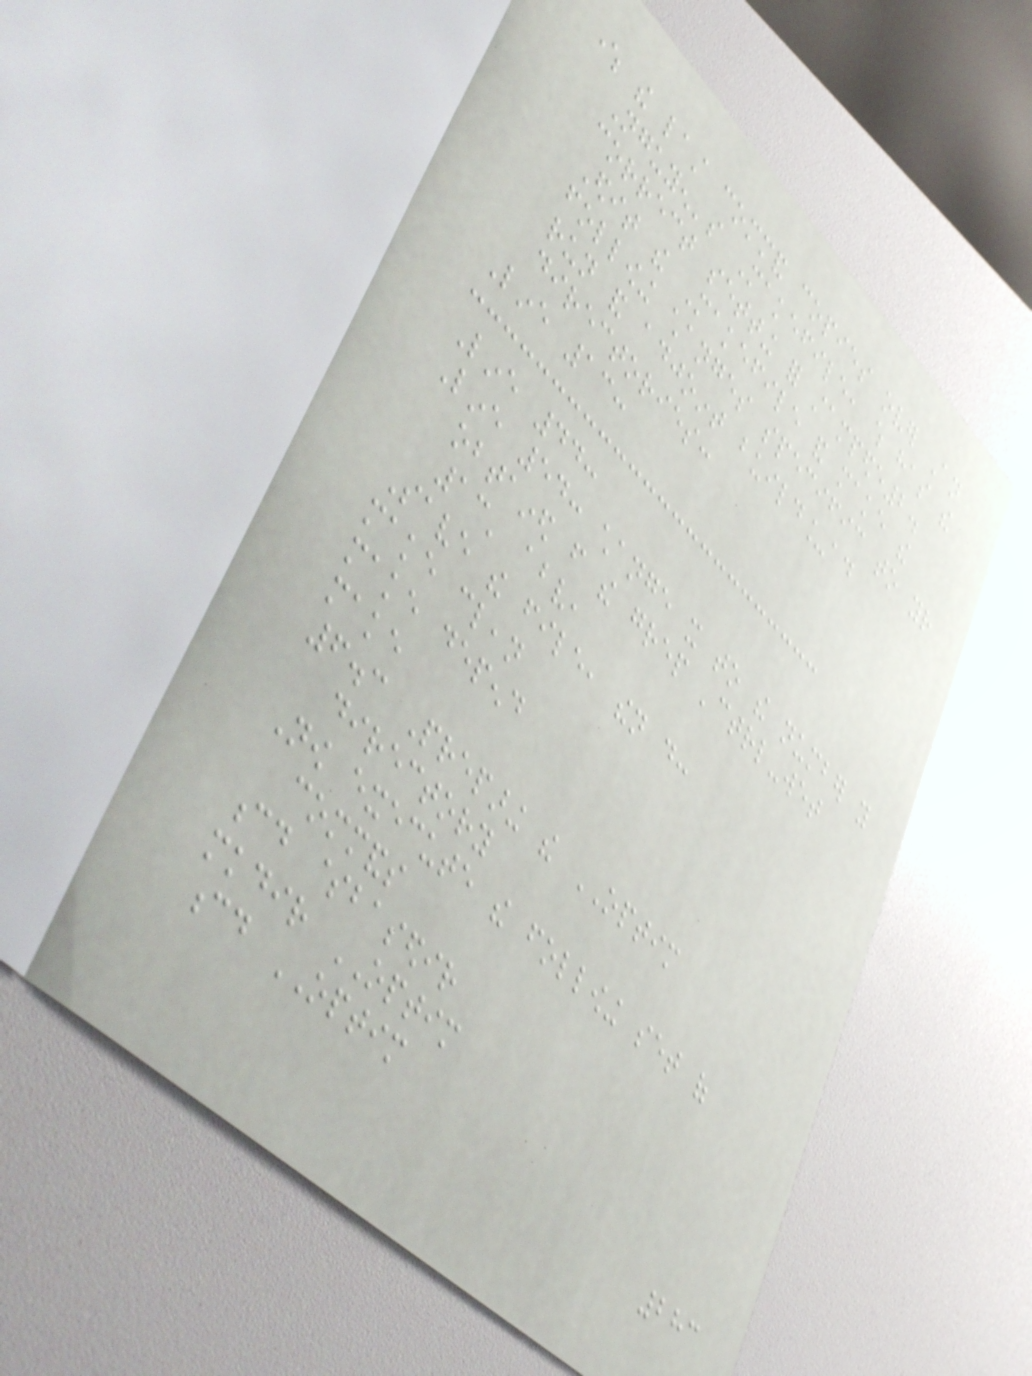where the last command copies over An
Nguyen's Makefile, which has the
correct setting for stampede2.
Edit the Makefile and make the
following changes specific to your
run and adjoint build_ad
directories:
Line 13:
Line 44:
Line 54: change it to the number you
obtained from the grep 'ctrl-wet
13' above,
Save the file, then do:
make clean
make depend
make
6.3 Preparing the OPTIM
directory
Now execute the following set of
commands
cd $basedir
mkdir OPTIM
cd OPTIM
283
